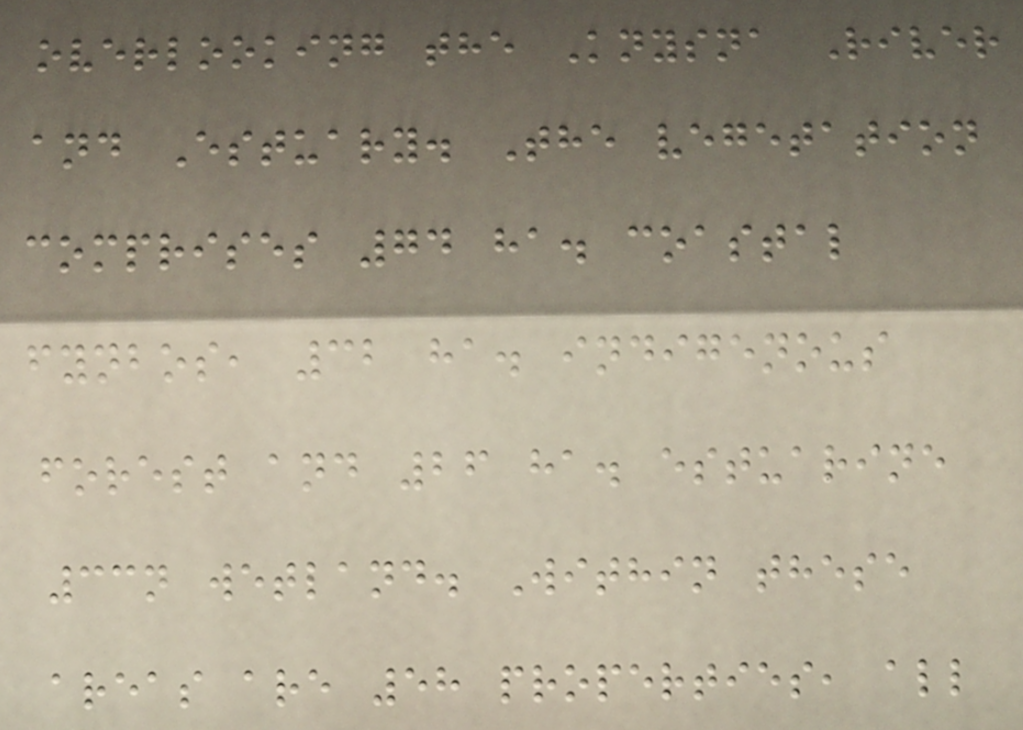overlooking the Knysna River
and Estuary. The vegetation
comprises 74 ha. coastal
fynbos, 32 ha. indigenous
forest and 26 ha. estuarine
33n wetland. Within these
areas are 58 properties, all
